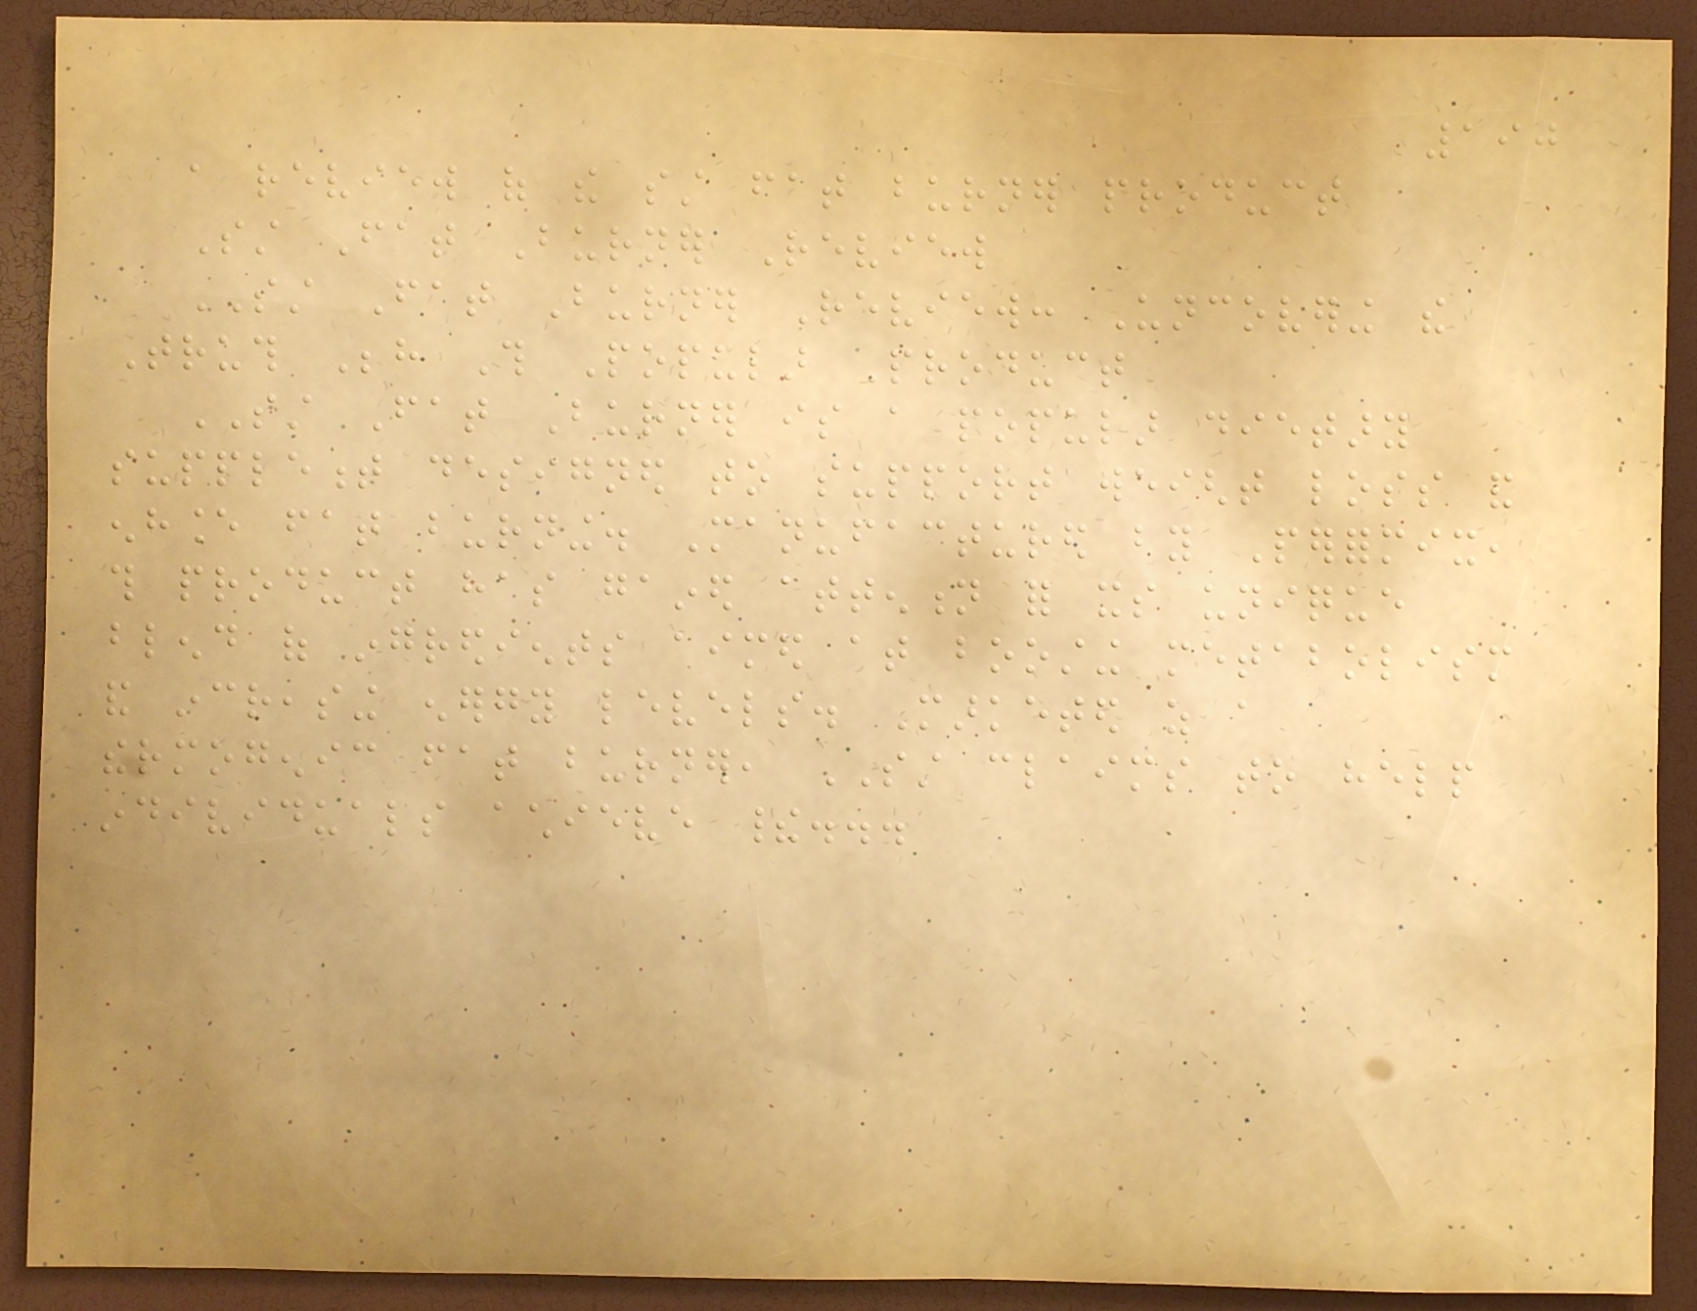190
a review of the sst fat burner product
Sst Fat Burner Review
SST Fat Burner Review: Uncovering the
Truth Behind This Popular Product
SST Fat Burner is a popular dietary
supplement designed to support weight loss and
enhance fat burning. Manufactured by Performix,
this product has gained attention for its unique
blend of ingredients aimed at boosting metabolism
and increasing energy levels. Marketed as a
thermogenic fat burner, SST claims to help
individuals achieve their...
